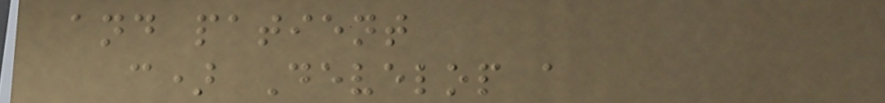and patient
c) Develop a
